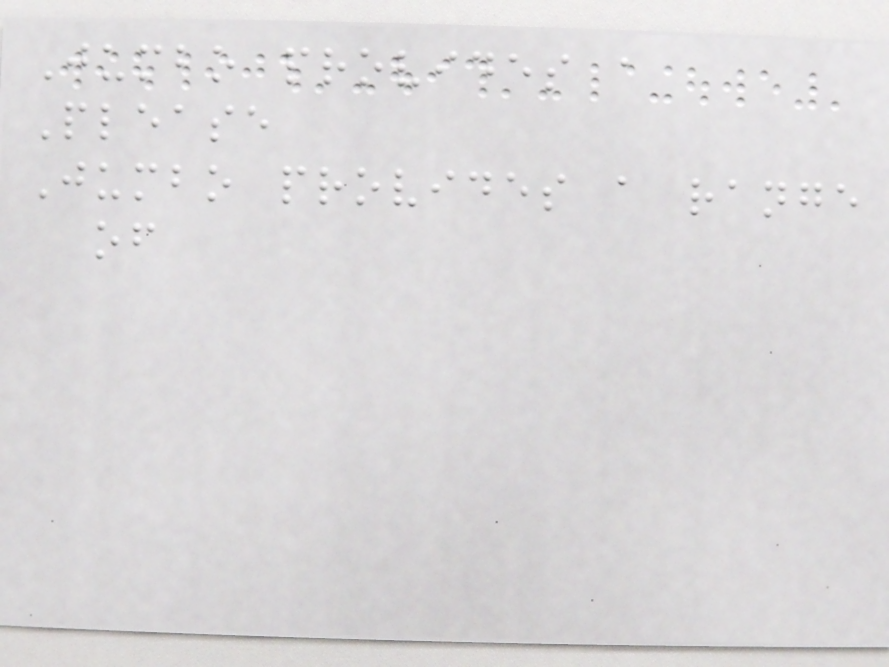Jumbo provides a
Please
Jumbo provides a range
of
